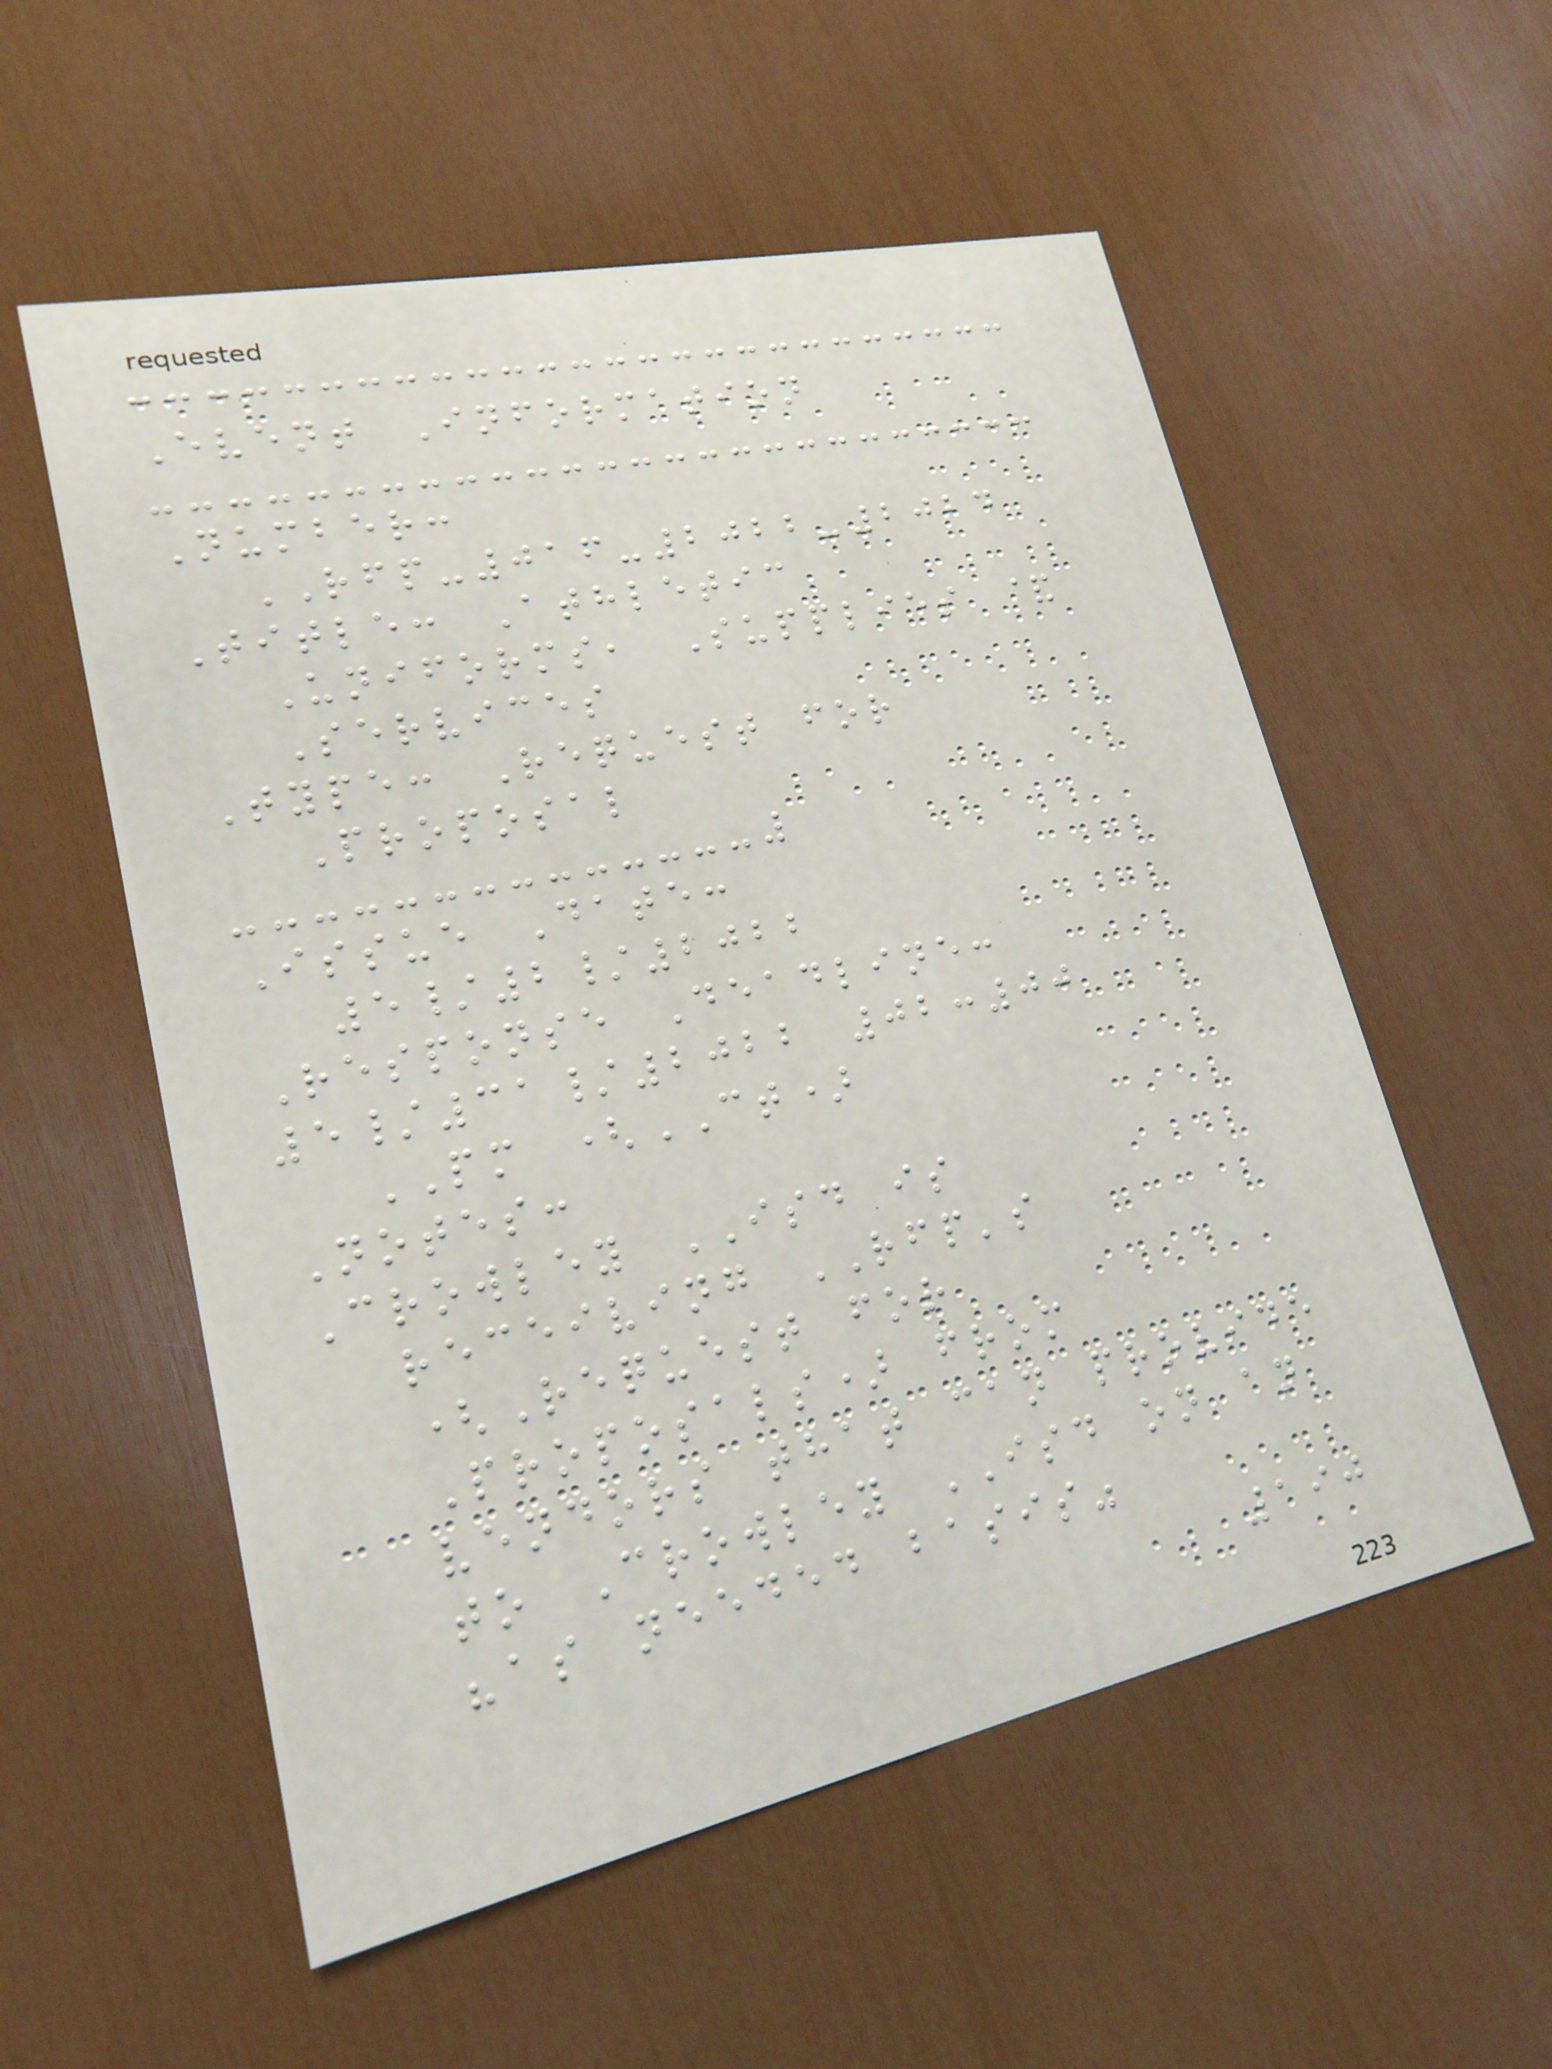Event Information
Number:
RFP-016-2022-2024
Title: Athletic
Uniforms, Supplies &
Services
Type: Request for
Proposal
Issue Date:
5/2/2022
Response Deadline:
5/31/2022 02:00
PM (CT)
Notes:
Crowley ISD is
receiving RFP's
(Request for
Proposals) from
vendors that can provide
to Crowley ISD on an
"as needed basis"
190
